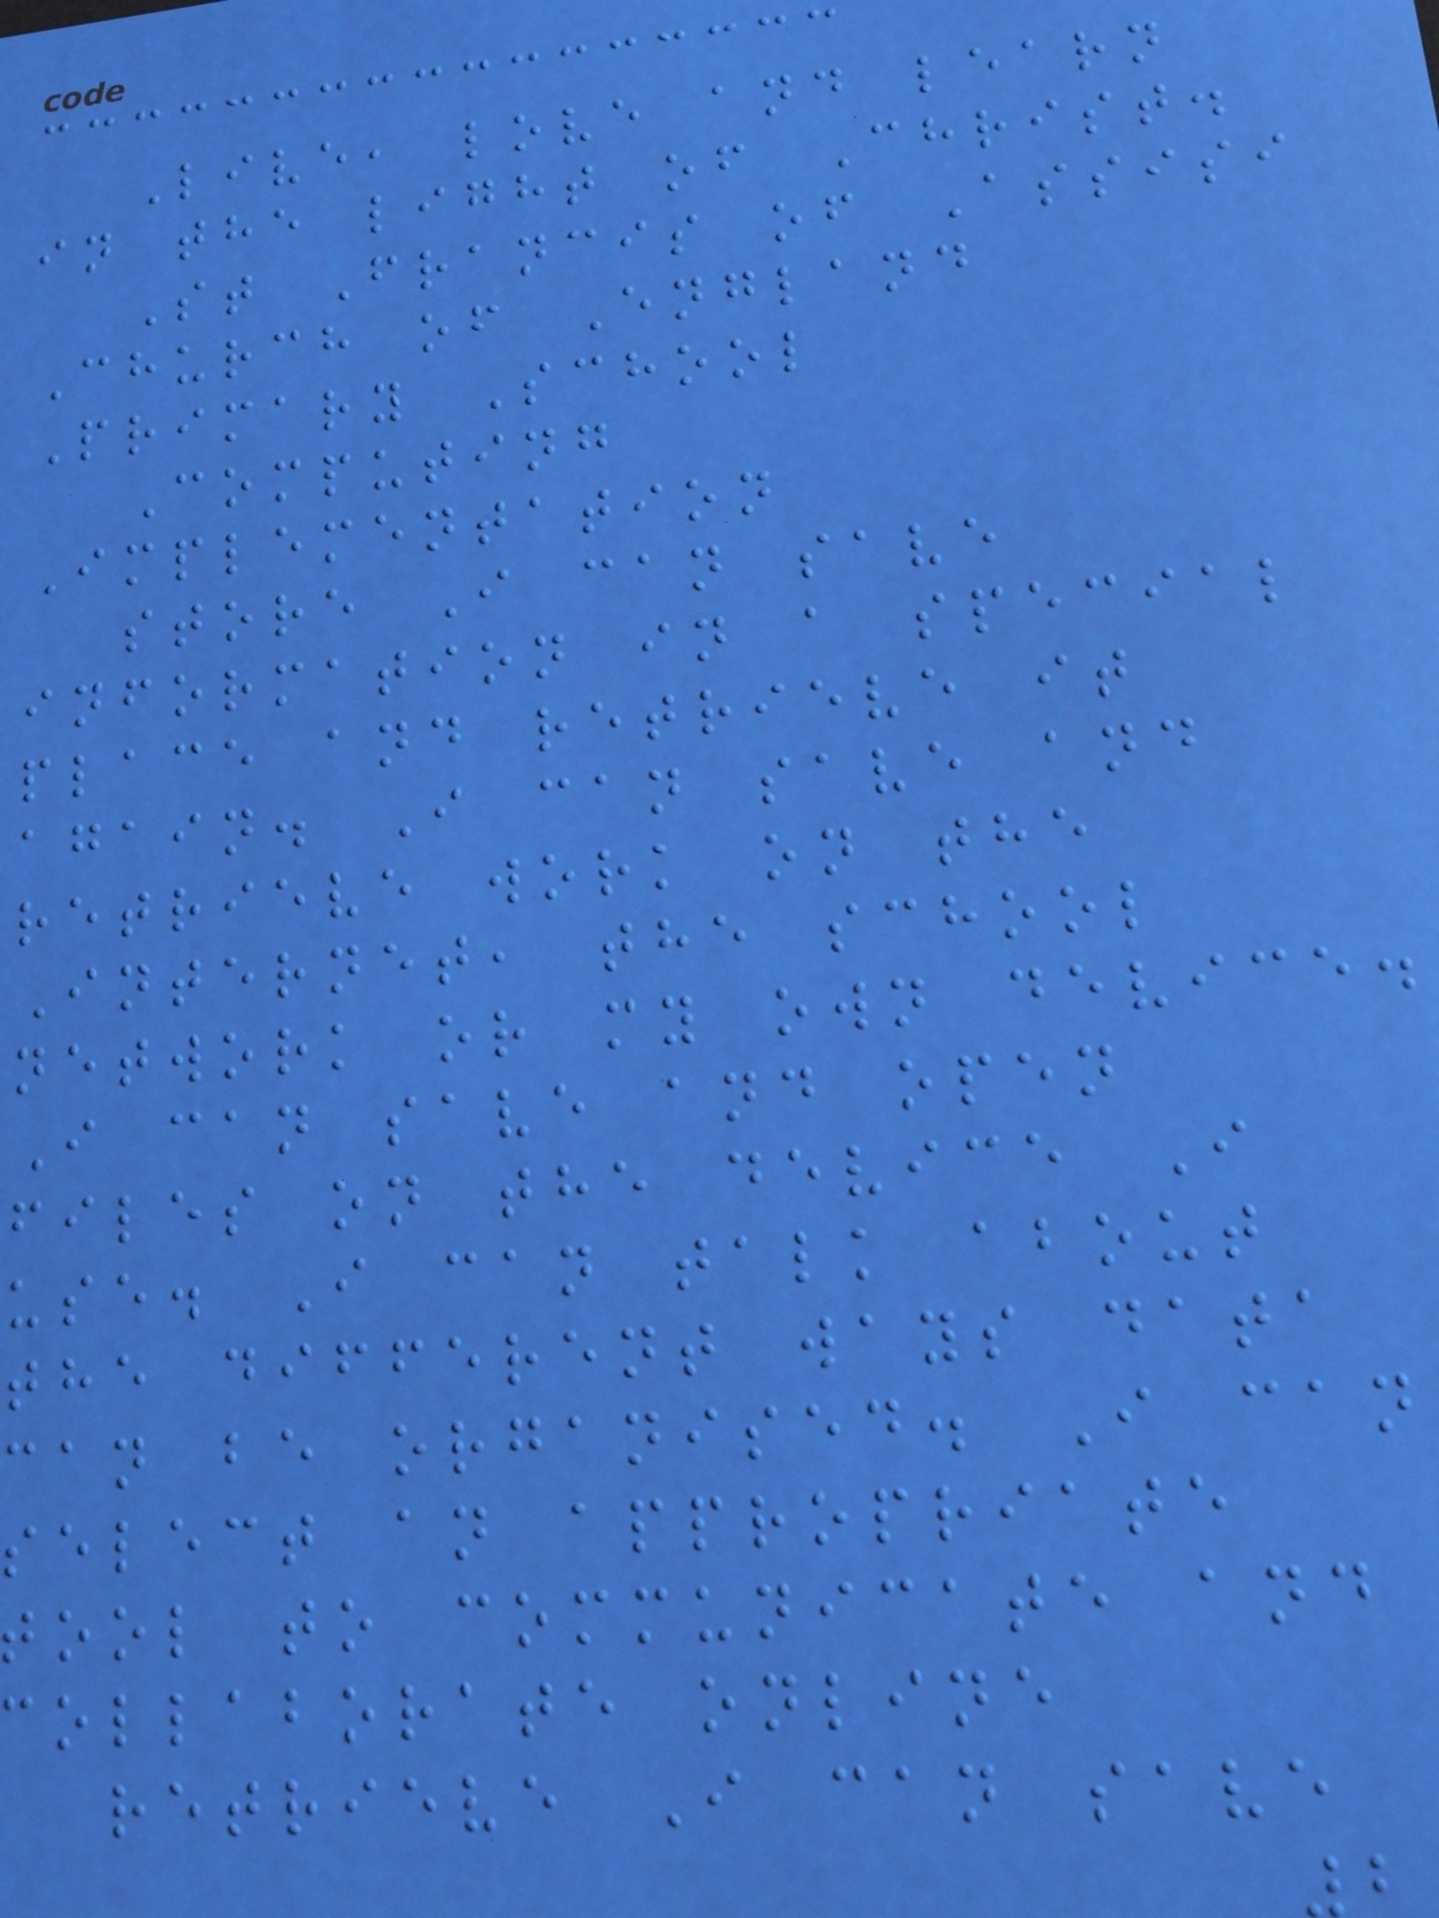Live, love and learn
in the light of Christ.
St Francis of Assisi
Church of England
Primary School
Computing
Implementation
store I can save
information in a special
place and retrieve it
again. I can save and
retrieve work on the
Internet, the school
network or my own device.
I can save and open
files on the device I
use. I can talk about
the different ways data
can be organised. I can
select an appropriate
tool to communicate and
ollaborate online
retrieve I can save
